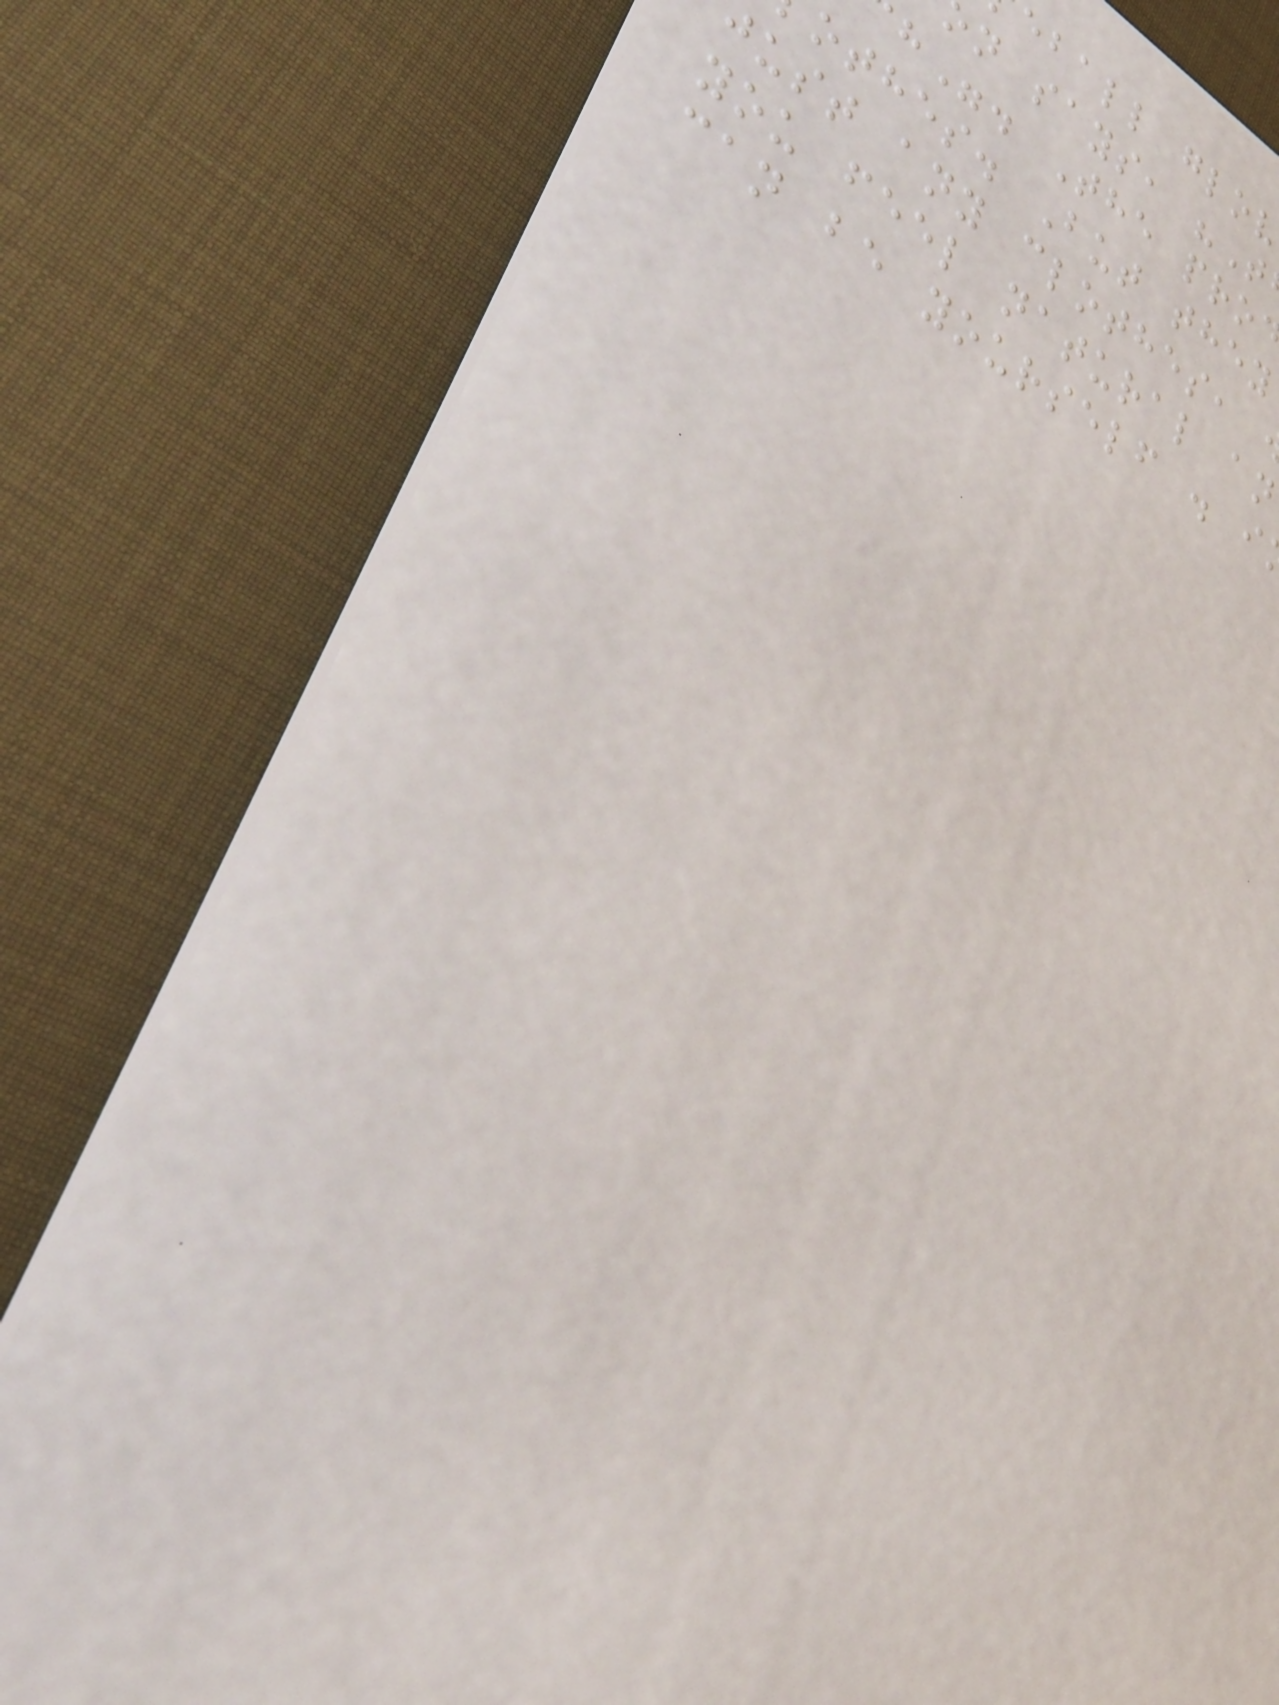eball glov
n says, "T
h". The pro
othes. But they
just any clothes,
you feel natural an
can be yourself . i
